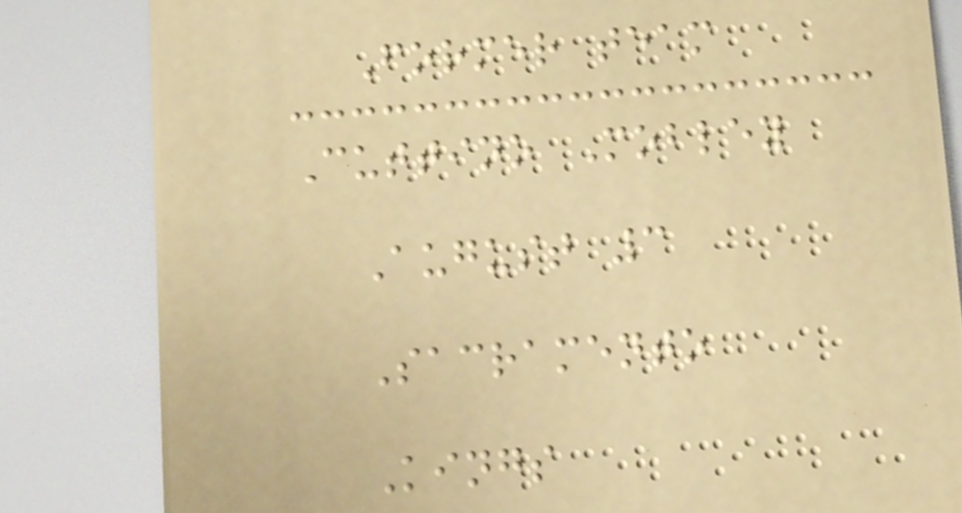Former team
Cuttino Mobley
August 3
Sacramento
Kings
